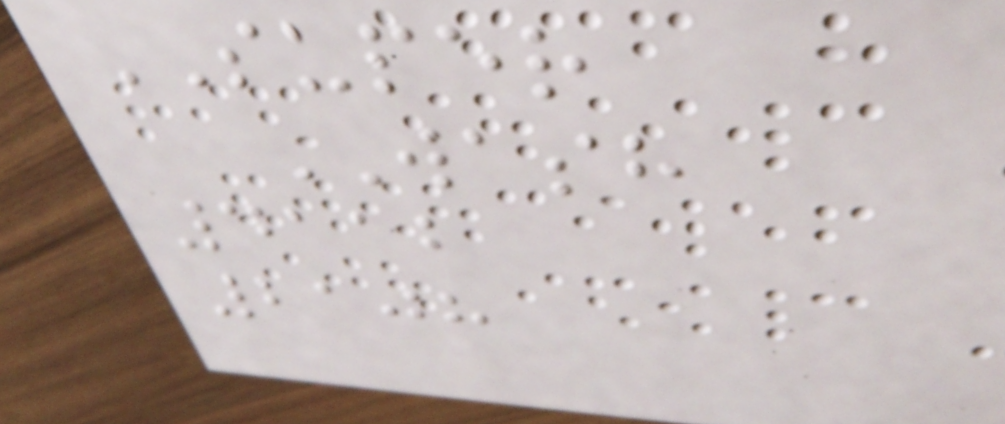SUPER
WASH
4112
2108
